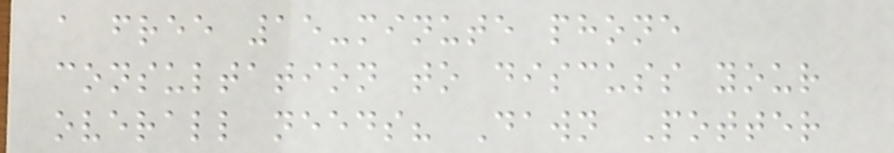a free 15-minute phone
consultation to discuss your
overall needs? Dawn Potter
